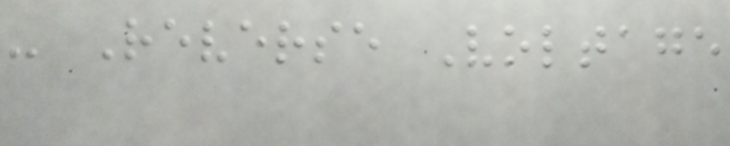- Reverse Voltage
